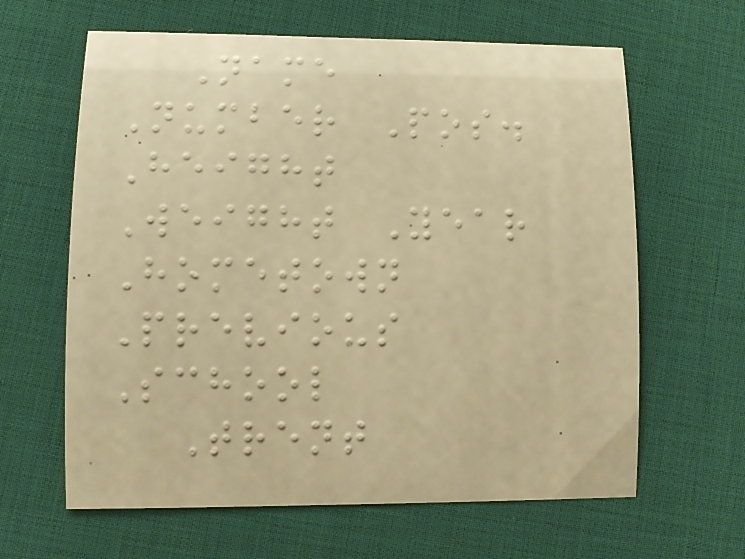Name
Number Pos.
Height
Weight Year
Hometown
Previous
School
Trent
